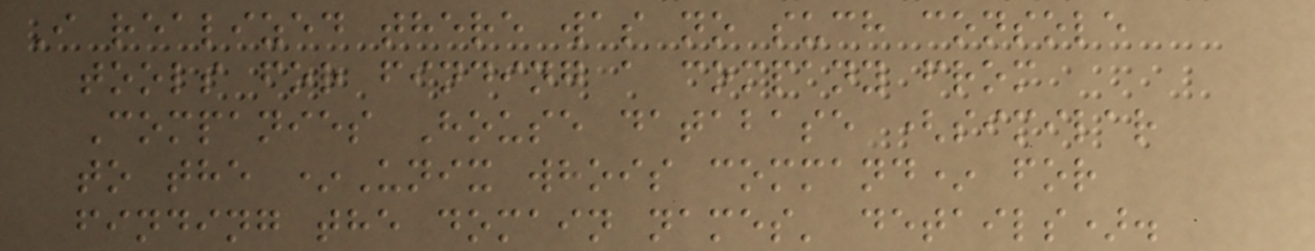I realized there was no such console
tools for finding a company from
Companies House database (similar
to the *Unix whois command* for
finding the domain names' details).
